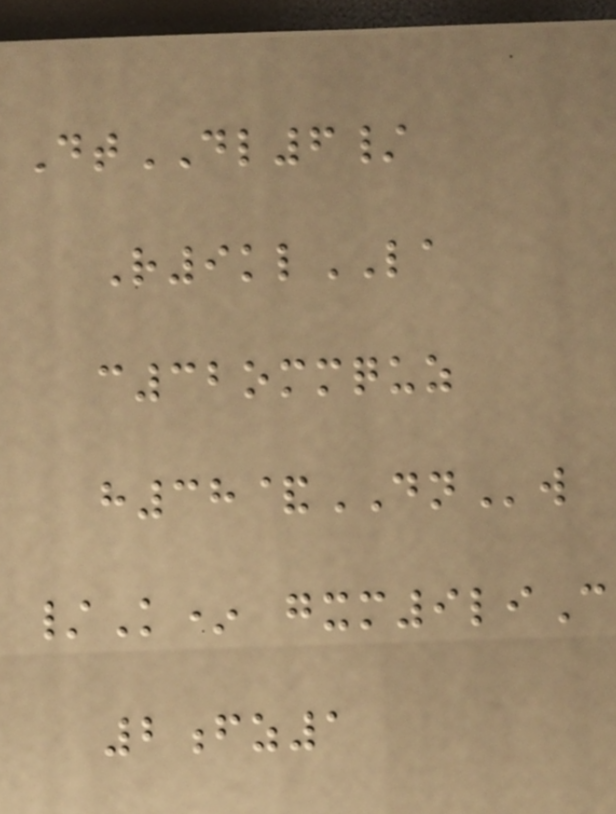DtDL6/
R9klLA
c32ommquz
h38&DNw
/K* gxm9liC
2fz1
